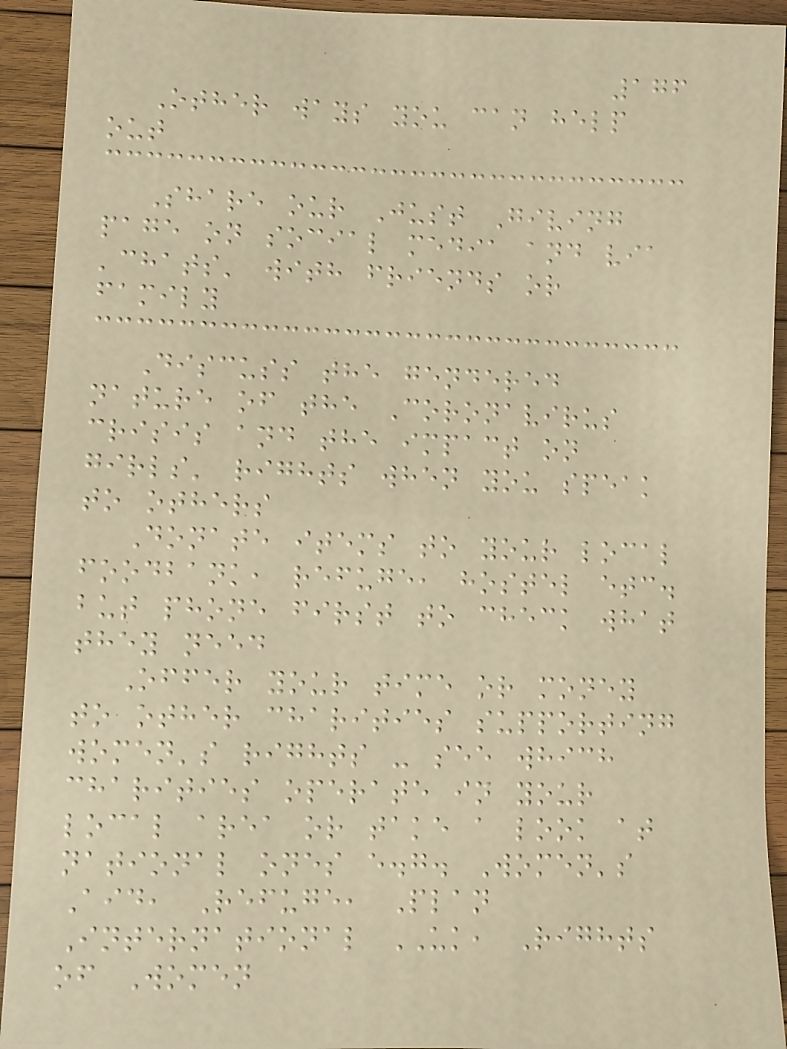176
Other ways you can help
out
Share our Just Giving
page on social media and via
'chats' with friends or
family
Discuss the gendered
nature of the Coronavirus
crisis and the impact on
girls' rights when you speak
to others
Donate items to your local
foodbank, refuge, hostel etc.
but phone first to check what
they need
Offer your time or money
to other charities supporting
women's rights - see which
charities operate in your
local area or take a look at
national ones e.g. Women's
Aid, Refuge, Plan
International UK, Rights
of Women
